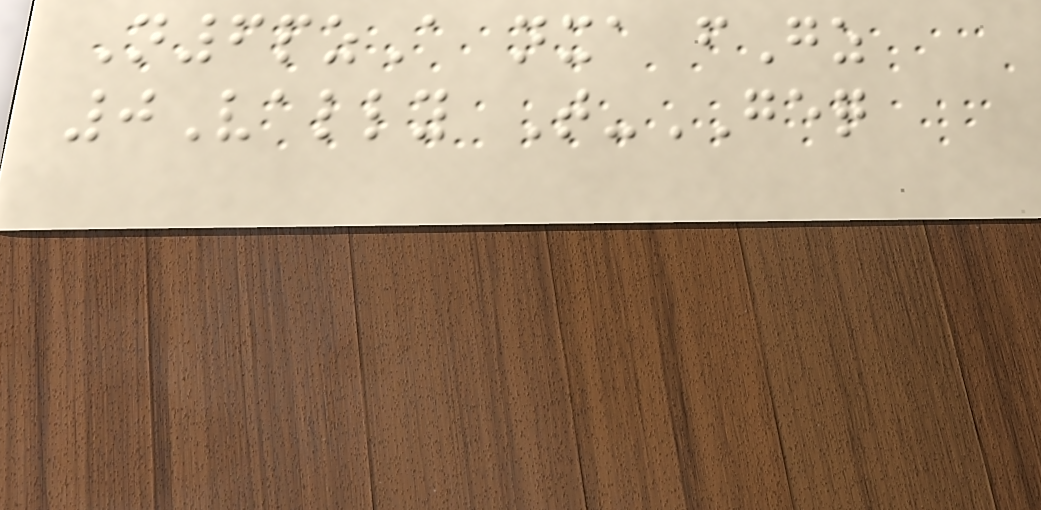N6pzA nxa fGz
0Vally T-GEQ
